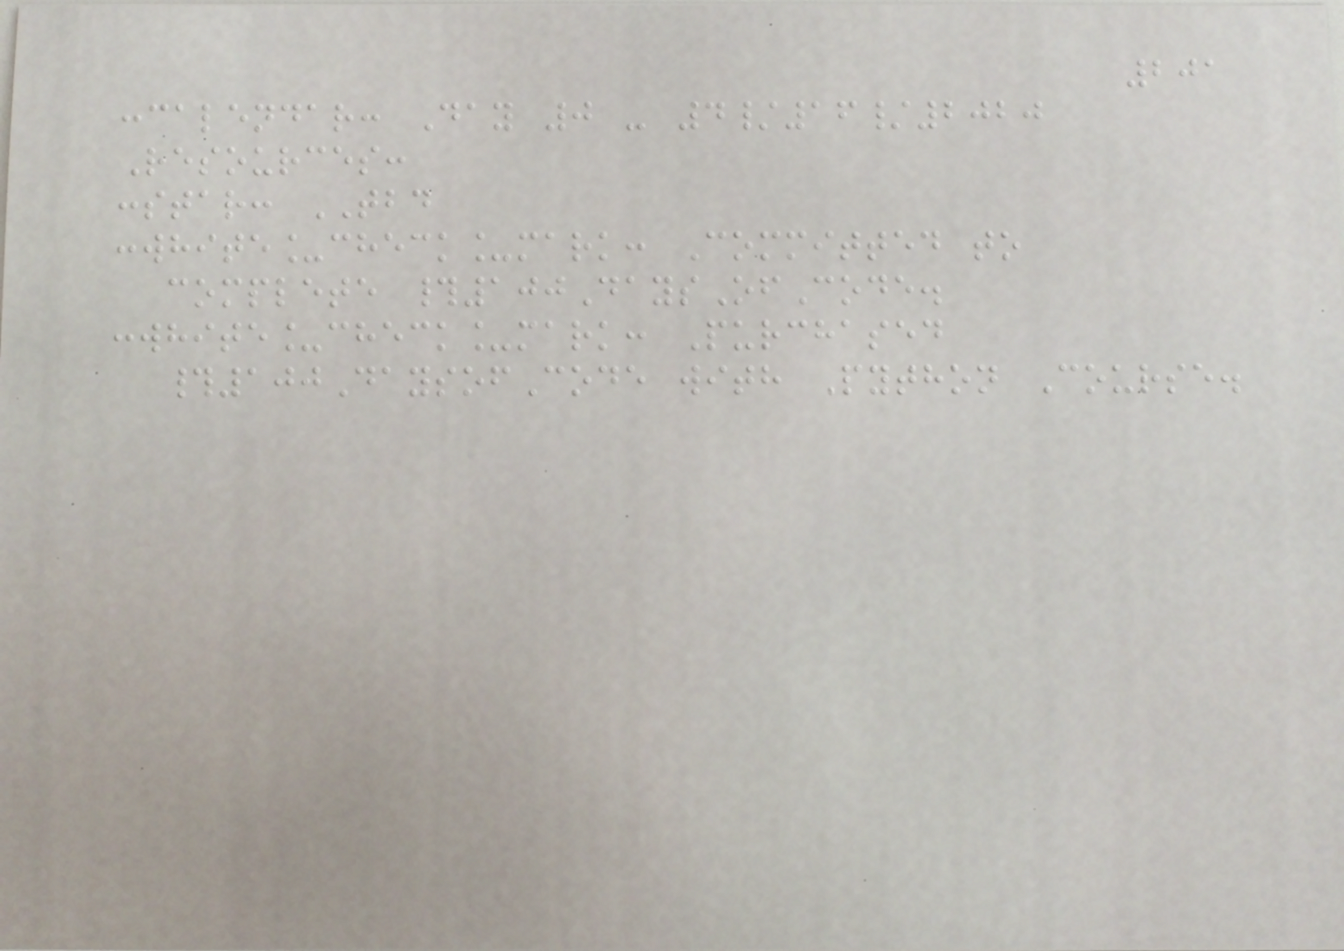201
:calendar: Day 0 - 4/16/2020
Resources:
:star: TBD
:white_check_mark: Committed to
complete #100DaysOfCode.
:white_check_mark: Purchased
#100DaysofCode with Python Course.
